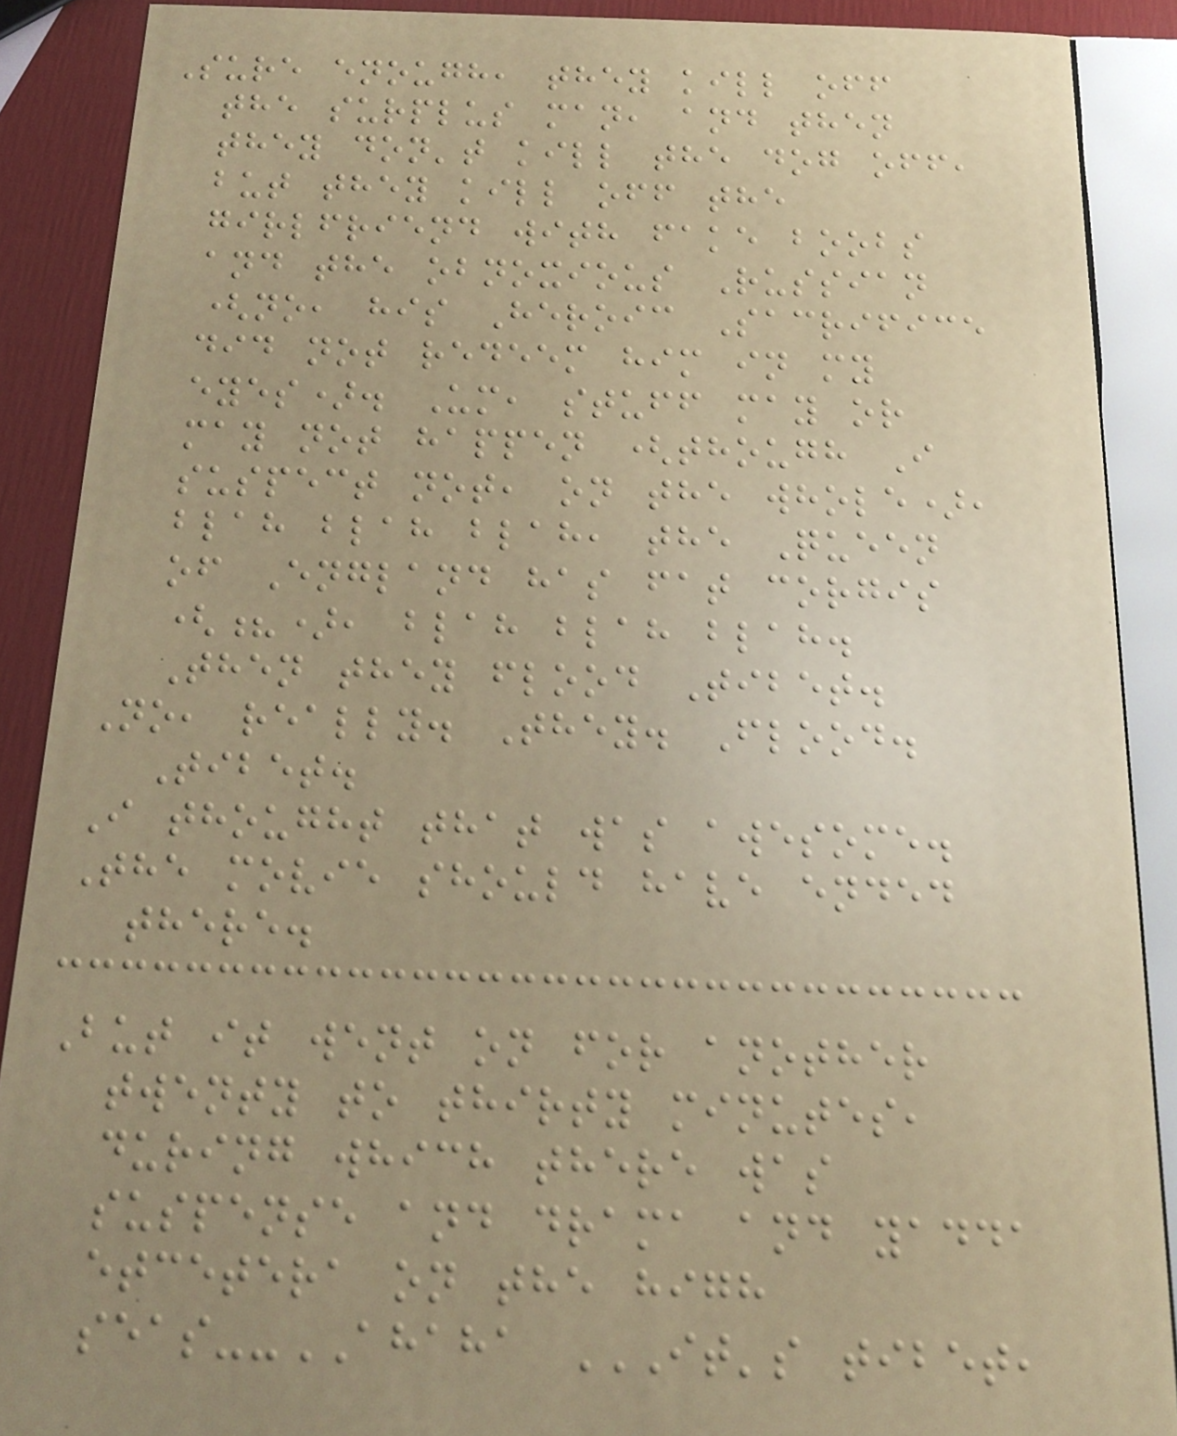Sure enough, they kill off
the surplus man, and then
they don't kill the dog off,
but they kill off the
girlfriend with fake boobs
and the obnoxious Russian
(no, his Heroic Sacrifice
did not redeem him in my
eyes). Um, stuff may or
may not happen (though I
suspect not, on the whole),
blah blah blah, the Queen
of England has fat corgis
(?), blah blah blah.
Then they flood Tibet.
No, really. They. Flood.
Tibet.
I thought that was awesome.
The movie should have ended
there.
But it went on for another
twenty to thirty minutes,
during which there was
suspense and drama and yadda
etcetera on the high
seas--AHAHA IT'S TIBET,
